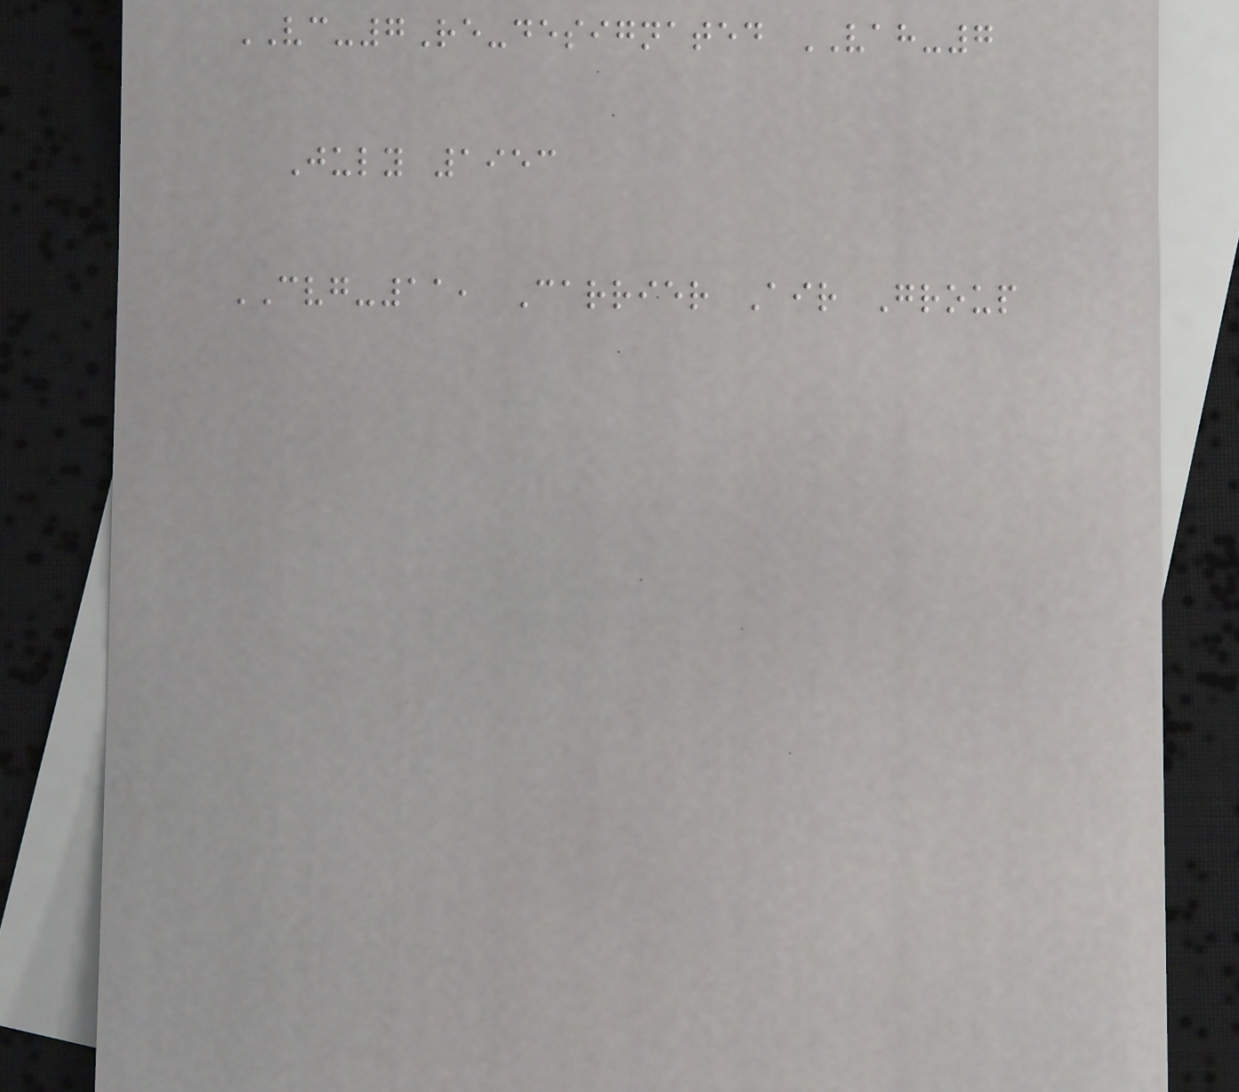VC-7Re-designated VAH-7
July 1953
CVG-11, Carrier Air Group
